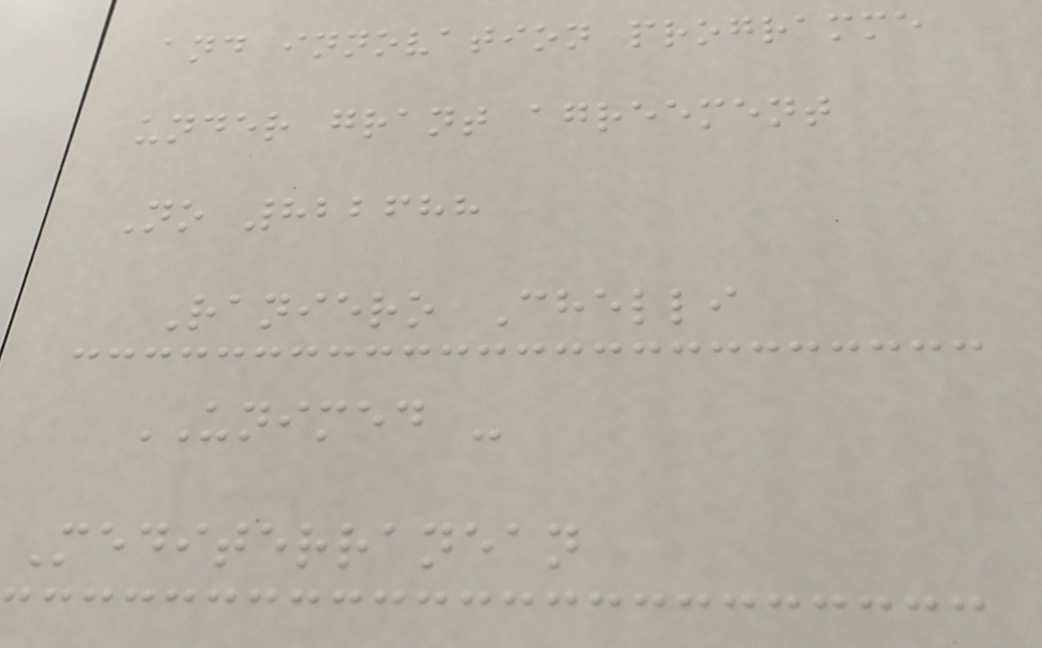and innovation programme
under grant agreement
No 822688
Raniero Chelli
UNIMED -
Mediterranean
